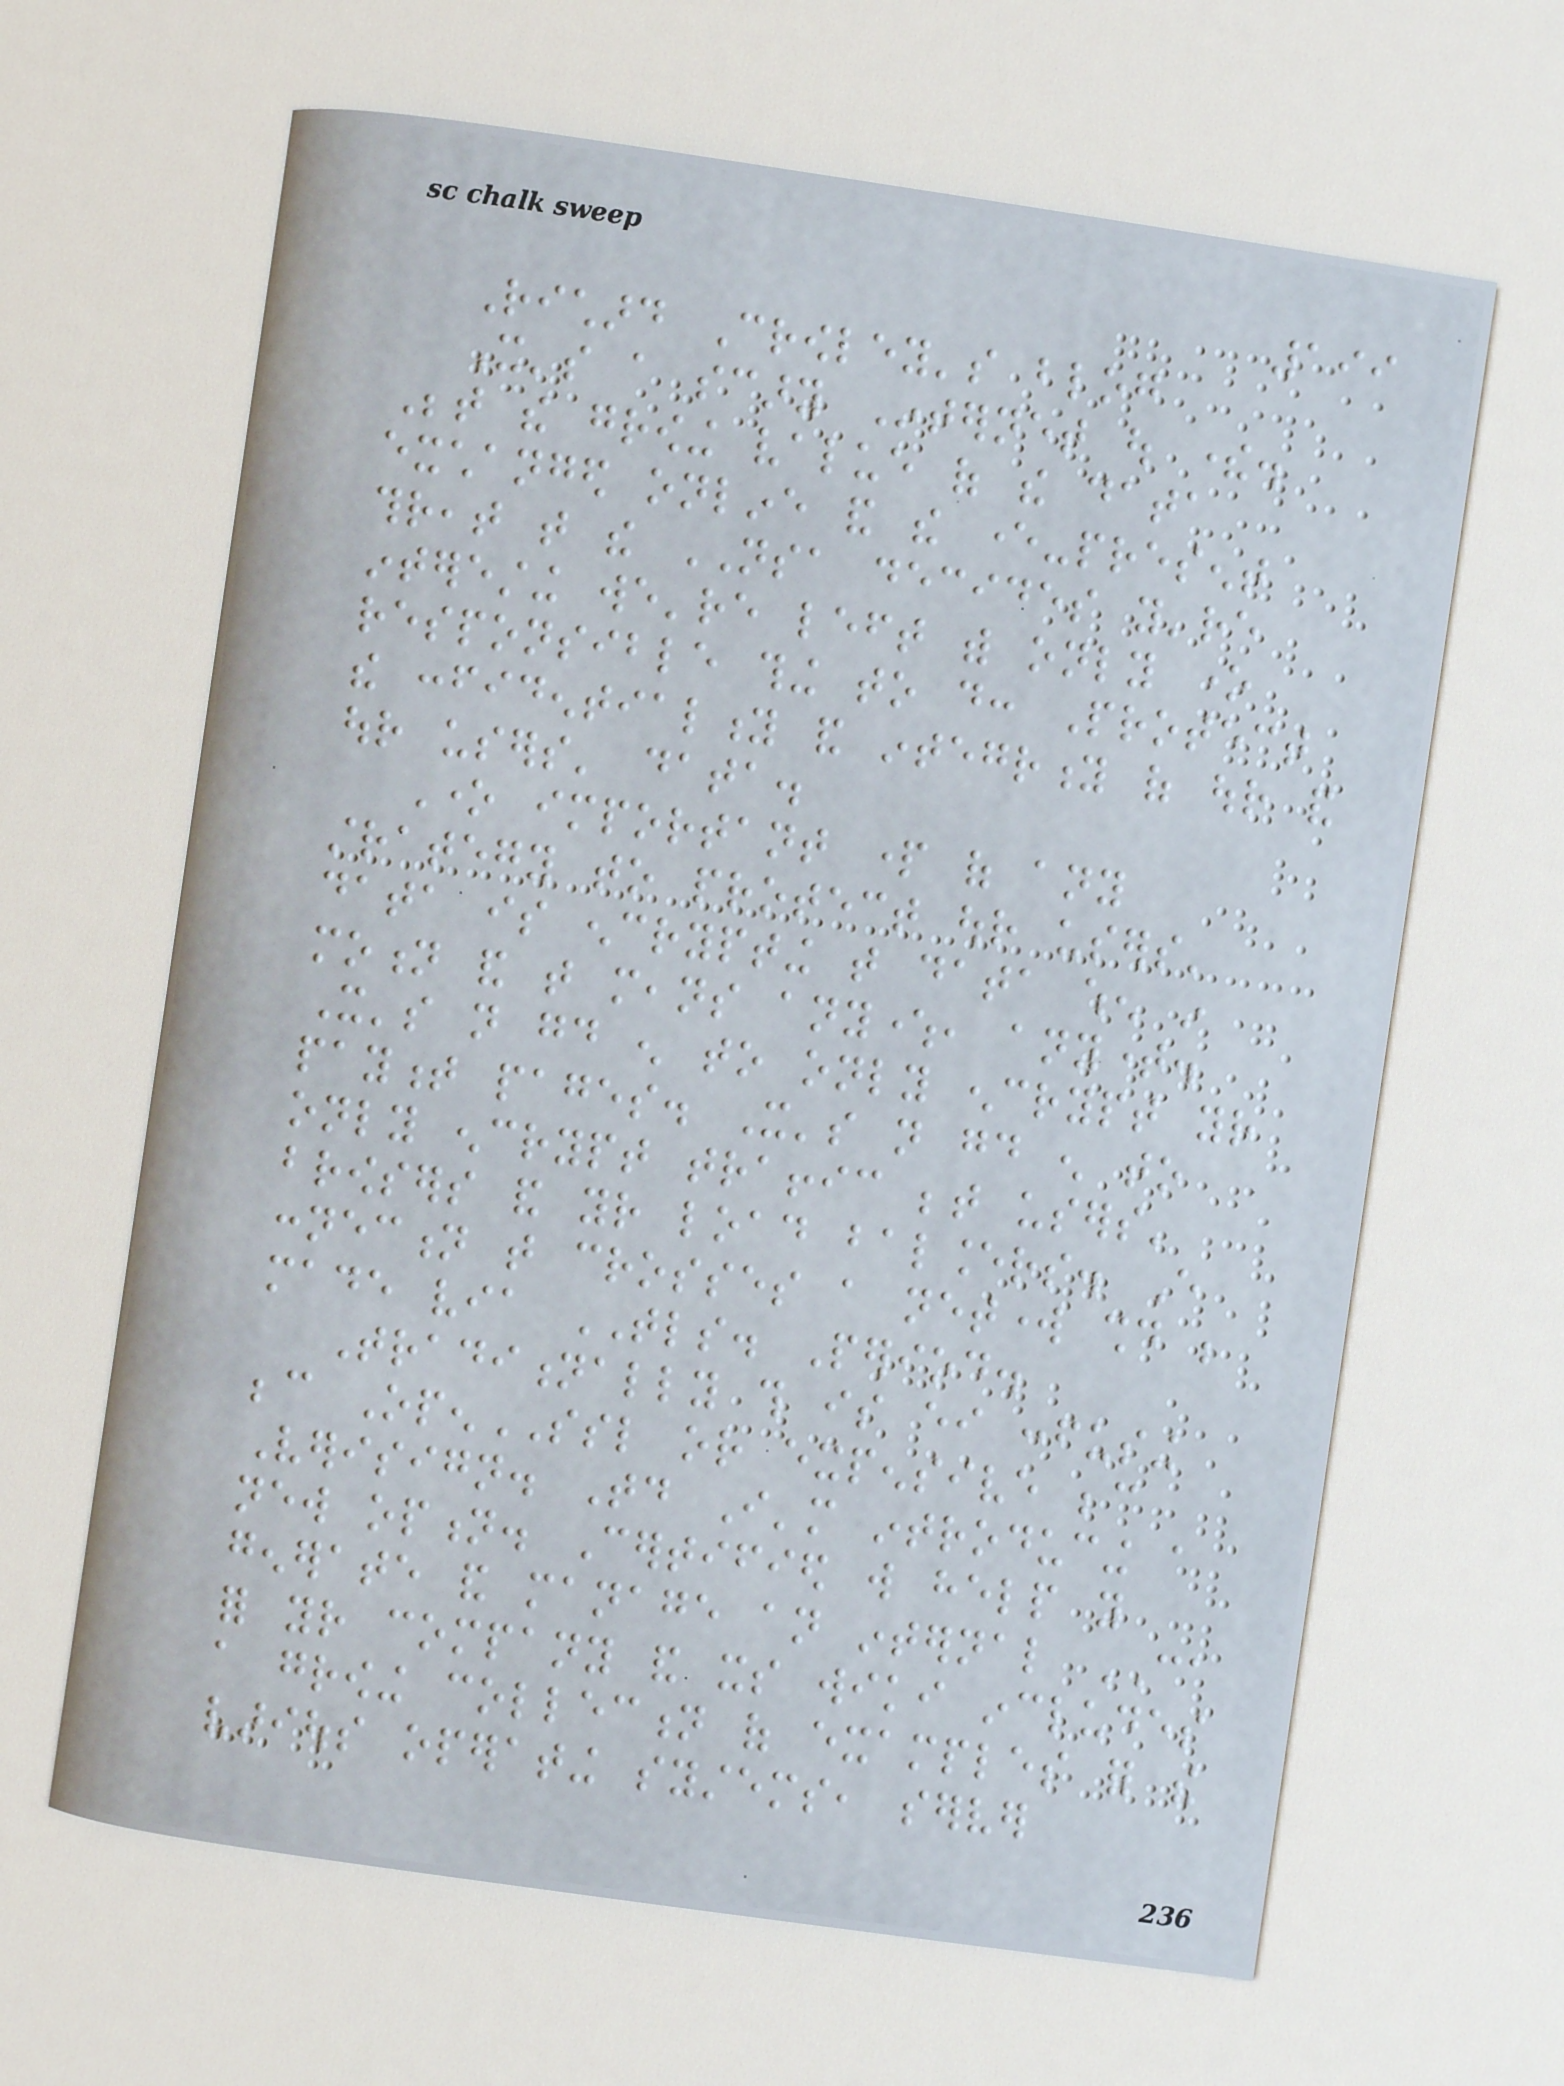199
Richard Crowley's blog
It's a scary Internet out there.
Between the growing value of the data
exchanged online and the ever-present
threat that the NSA decides you're
interesting we're left with only one
responsible thing to do: Protect
the confidentiality and integrity of our and
our users' data.
One important part of any
strategy to protect our users'
data is encrypting that data when in
motion and that means anywhere, anytime.
It's not good enough to only encrypt your
payment pages. It's not good enough to
only encrypt traffic between users'
browsers and your load balancers. Every
connection that crosses a network should be
made via TLS. Period.
Traditionally this is either confusing
because OpenSSL or expensive because
Verisign. Today I'm introducing a
new option. Certified will help you
generate and manage an internal CA
for your company and its wiki includes
a growing collection of examples for the
various operating systems, server
